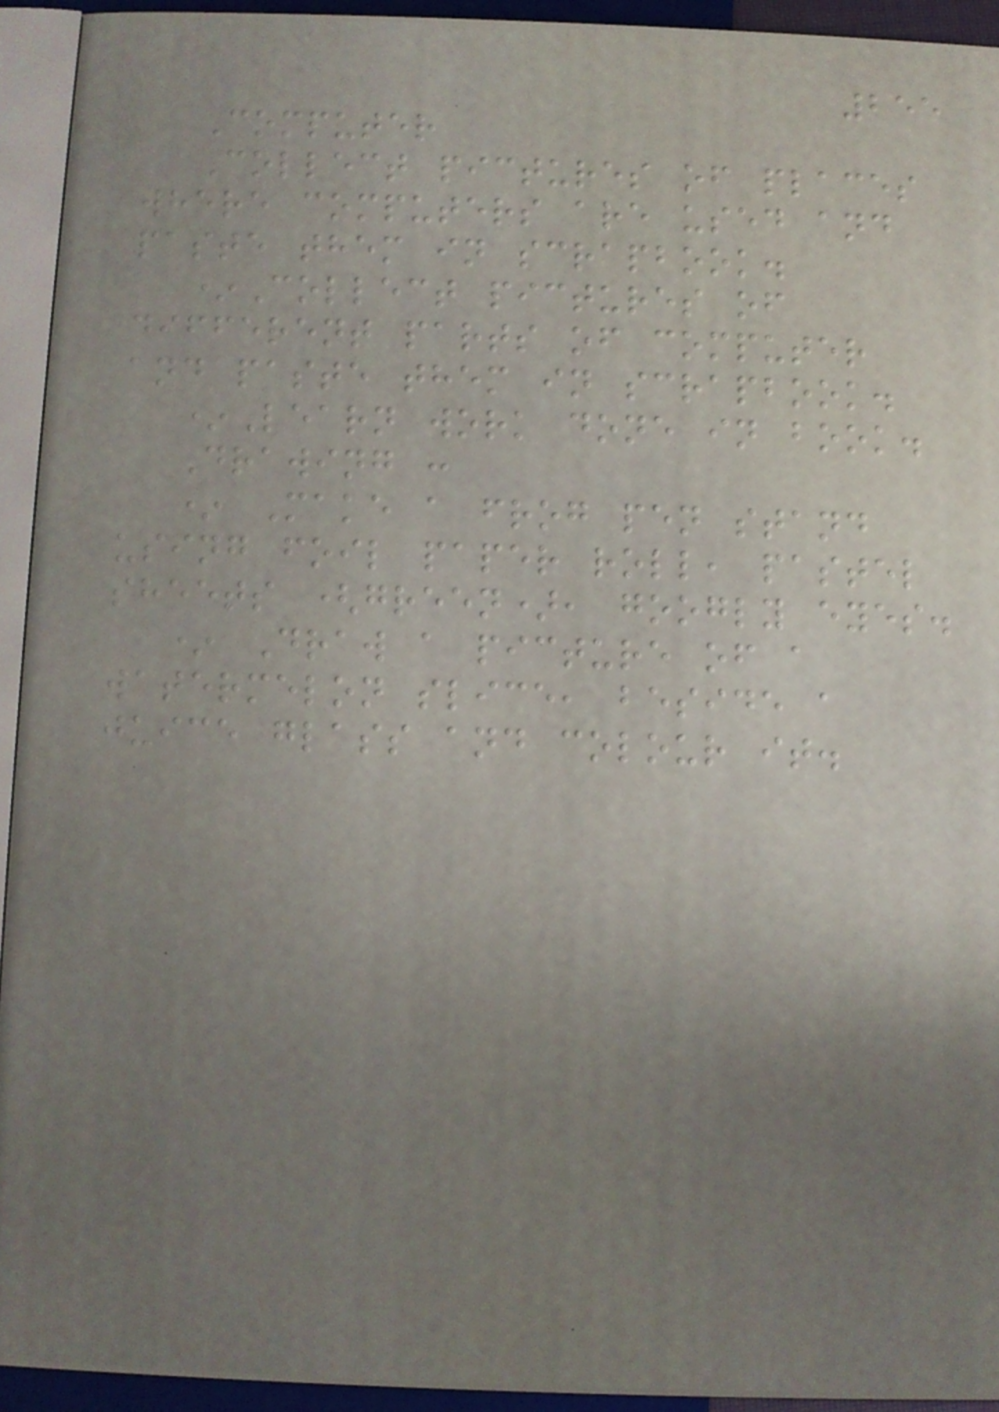255
Computer
Collect pictures of places
where computers are used and
paste them in scrapbook.
*Collect pictures of
different parts of computer
and paste them in scrapbook.
*Learn work done in book.
Drawing :
* Make a frog pen stand
using foil paper roll, pastel
sheets (green), googly eyes.
* Draw a picture of a
watermelon slice, beside a
juice glass and colour it.
